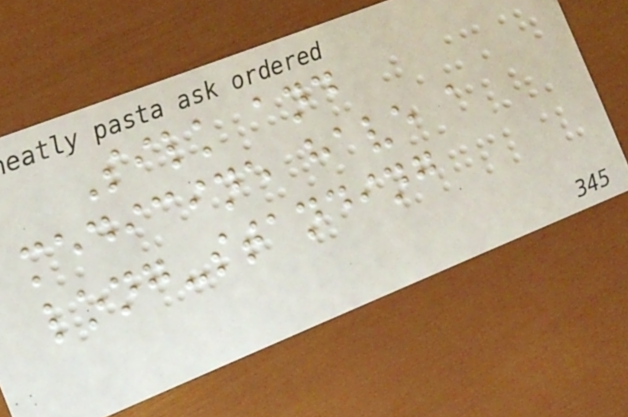Silk and
medicine have a
long-standing
